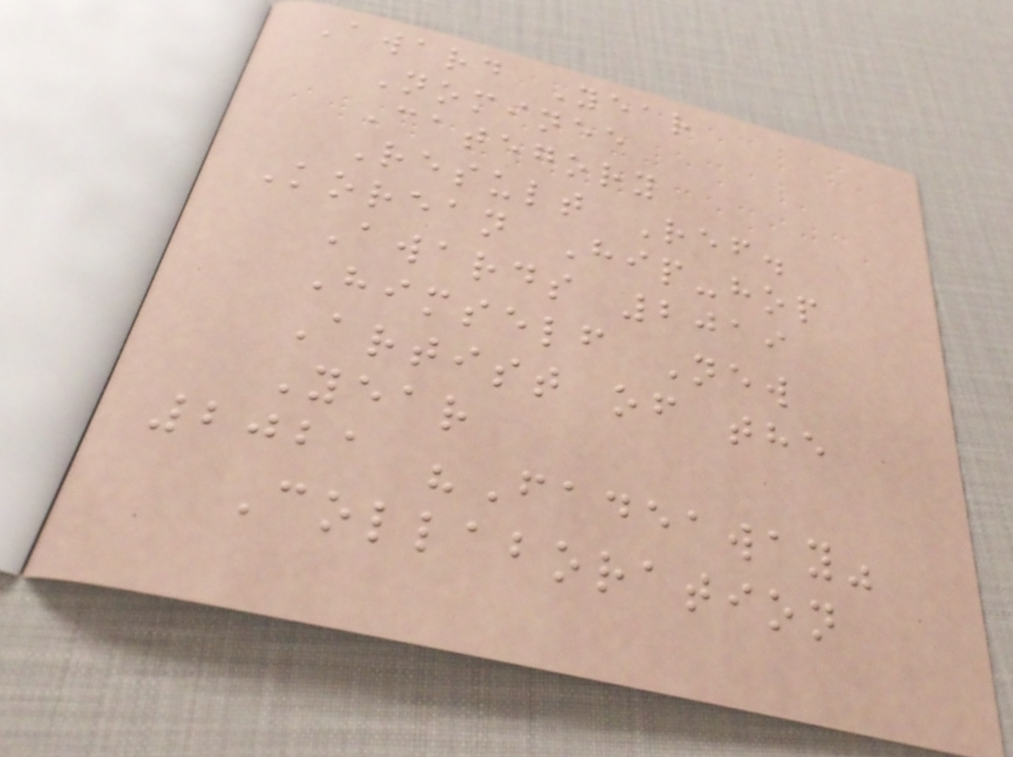Award Year
Nominee
Category
Result Ref.
Korean Hip-hop
Awards 2019
Himself New
Artist of the
Year
2021 "Fadeaway"
Collaboration
